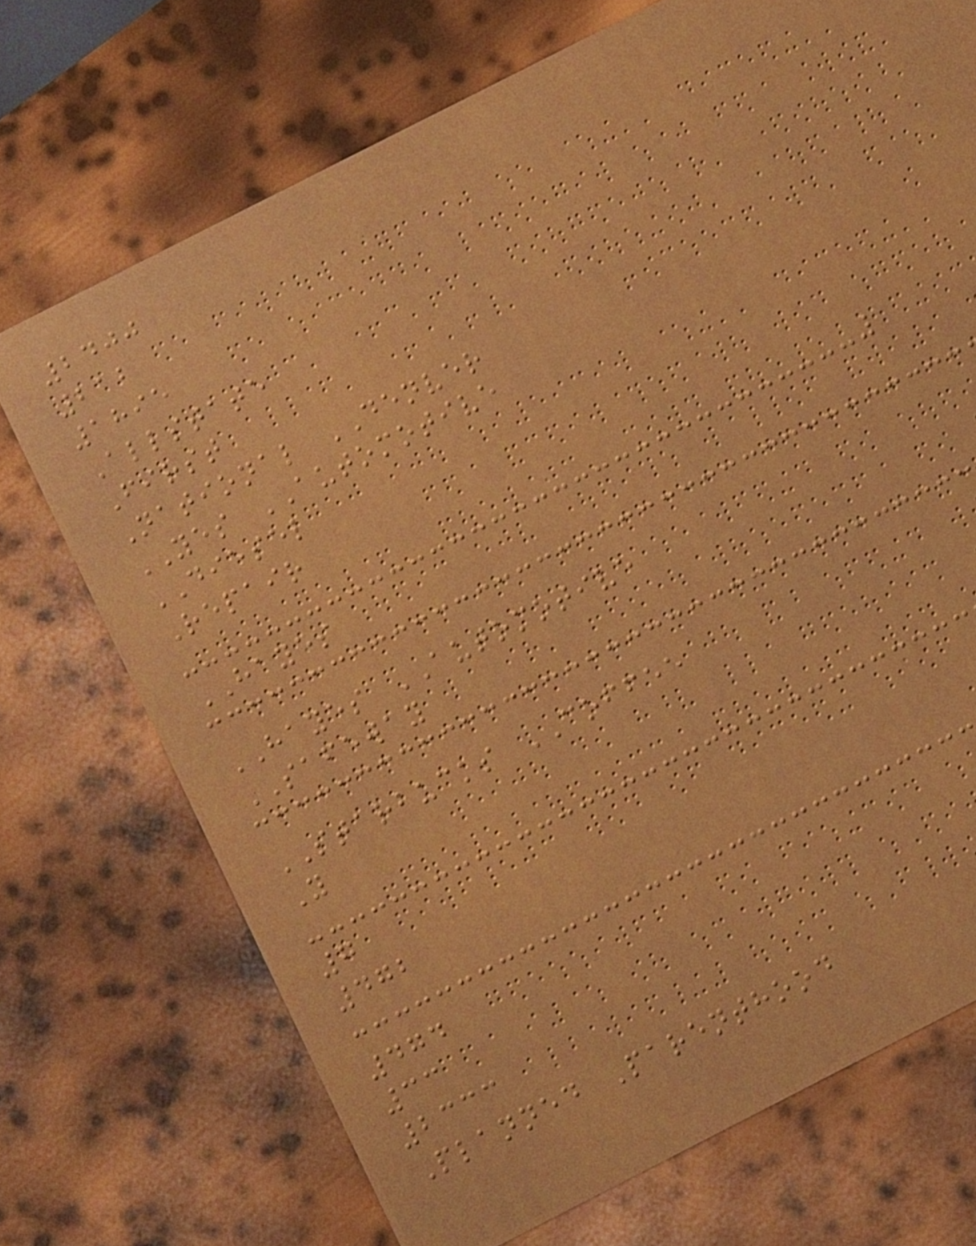2400
212
1895
Allstate
First
National DENVER
YES AUTOMOTIVE
DIESEL
Repair
HAYES
HAYES AUTOMOTIVE
SAFEWAY
STARBUCKS COFFEE
Y
7
472
474
33
2333
Planned Parenthood
